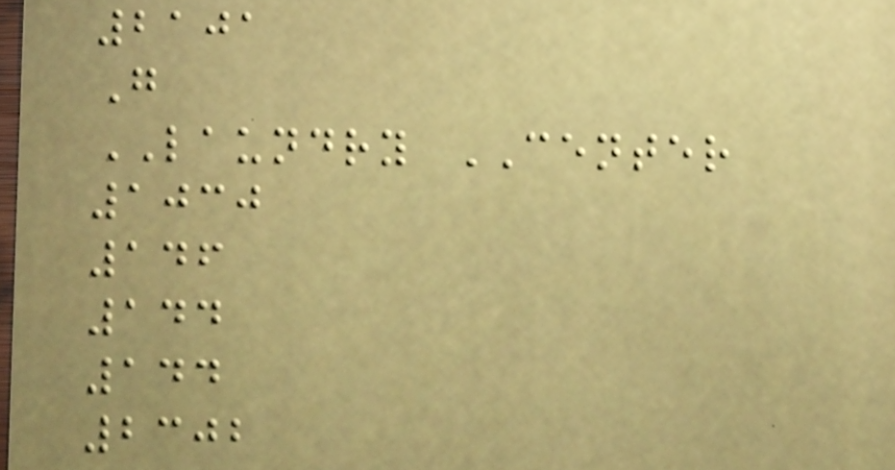2101
G
LAUNDRY CENTER
1030
146
144
144
2302
